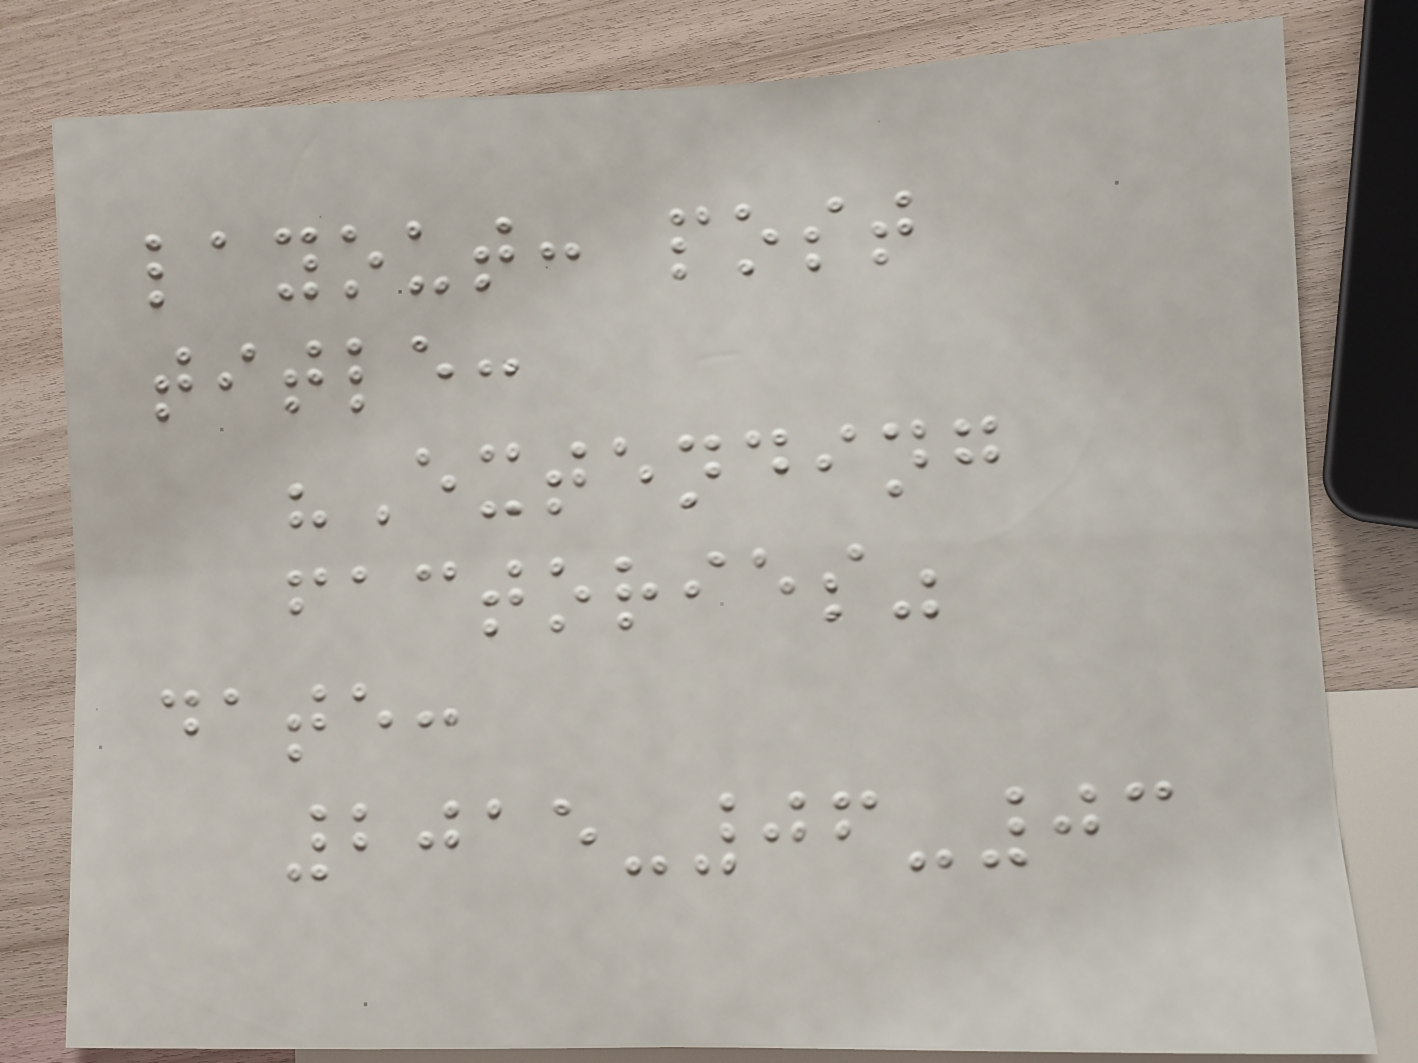layout: post
title:
"Extending
factories"
date:
2015-06-03
